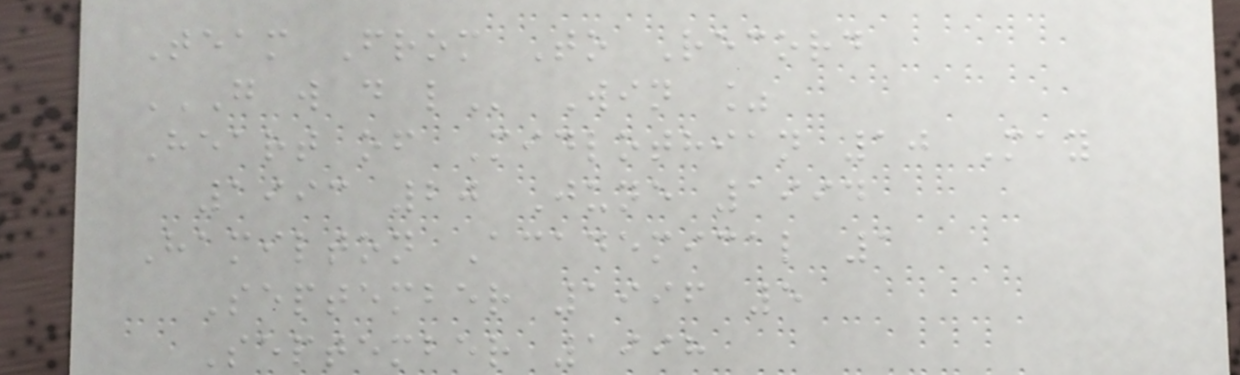Team From To Record
G W D L Win %
Heart of Midlothian 10 May
1993 20 June 1994
Hamilton Academical 1
September 1996 5
September 1998
